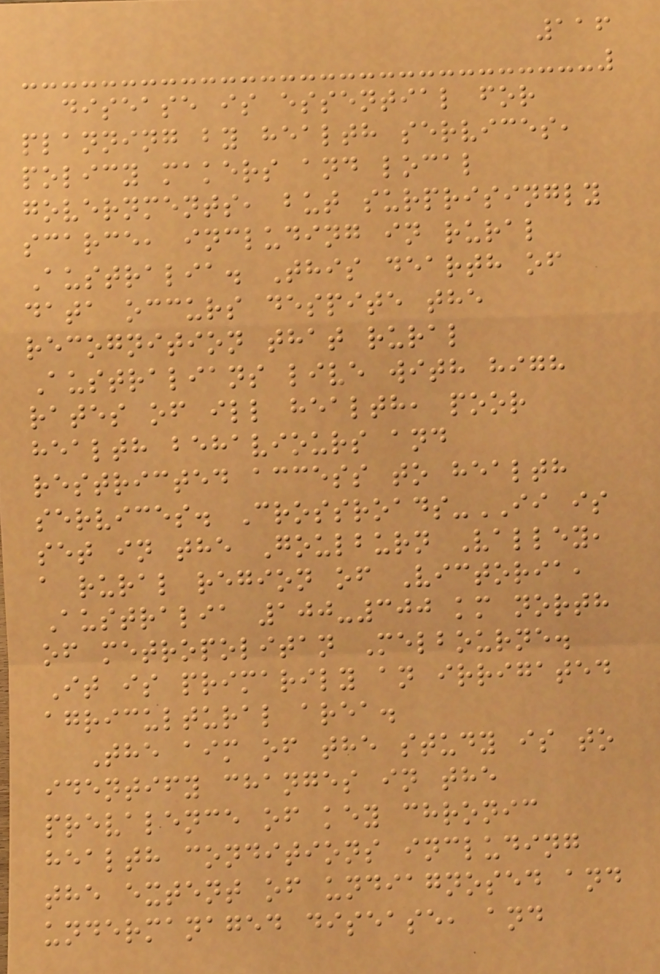116
disease is essential for
planning by health services,
policy makers and local
governments, but surprisingly
scarce, including in rural
Australia. This dearth of
data occurs despite the
recognition that rural
Australians live with high
rates of ill health, poor
health behaviours and
restricted access to health
services. Crossroads-II is
set in the Goulburn Valley,
a rural region of Victoria,
Australia 100-300 km north
of metropolitan Melbourne.
It is primarily an irrigated
agricultural area.
The aim of the study is to
identify changes in the
prevalence of key chronic
health conditions including
the extent of undiagnosed and
undermanaged disease, and
